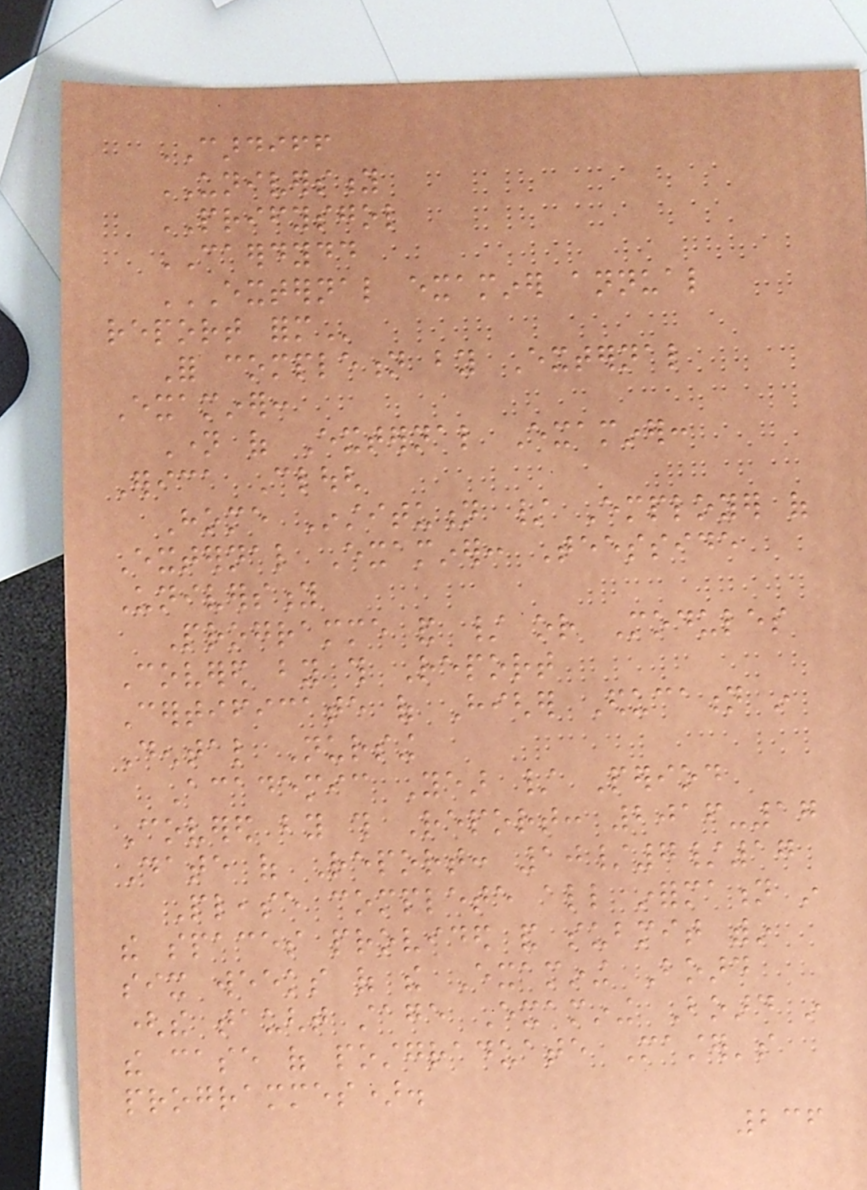CARDIFF
UNIVERSITY
PRIFYSGOL
CAERDYDD
EXTERNAL EXAMINER ANNUAL
REPORT FORM
For completion by External
Examiner:
Name of External Examiner:
Erica Clough
Home Institution / Employer of
External Examiner: Teesside
University
Programme and / or Modules
Covered by this Report
Certificate of Higher Education in
Dental Nursing
Academic Year / Period
Covered by this Report: 2016-17
Date of Report: 10/7/17
Please complete all information in
the spaces provided and submit within
six weeks of the Examining Board
(the taught stage Examining Board in
the case of postgraduate Master's
programmes).
236
